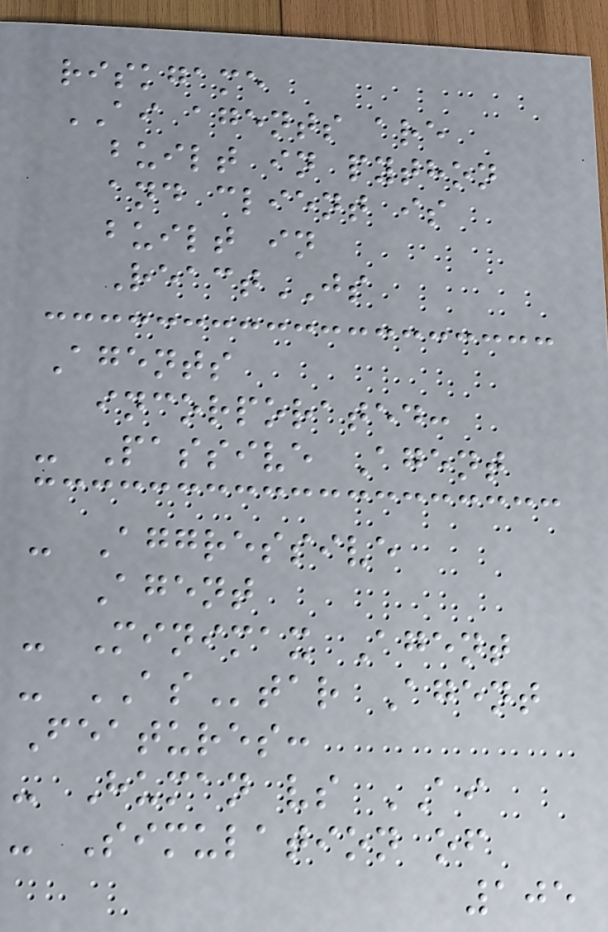riskgame
AI agents are
built in python
and client is
built in
ReactJS
Agents
incorporated:
- Passive Agent
- Aggressive
Agent
- Minimax Agent
- AStar Agent
Features:
- Human vs AI
- Simulation of
105
